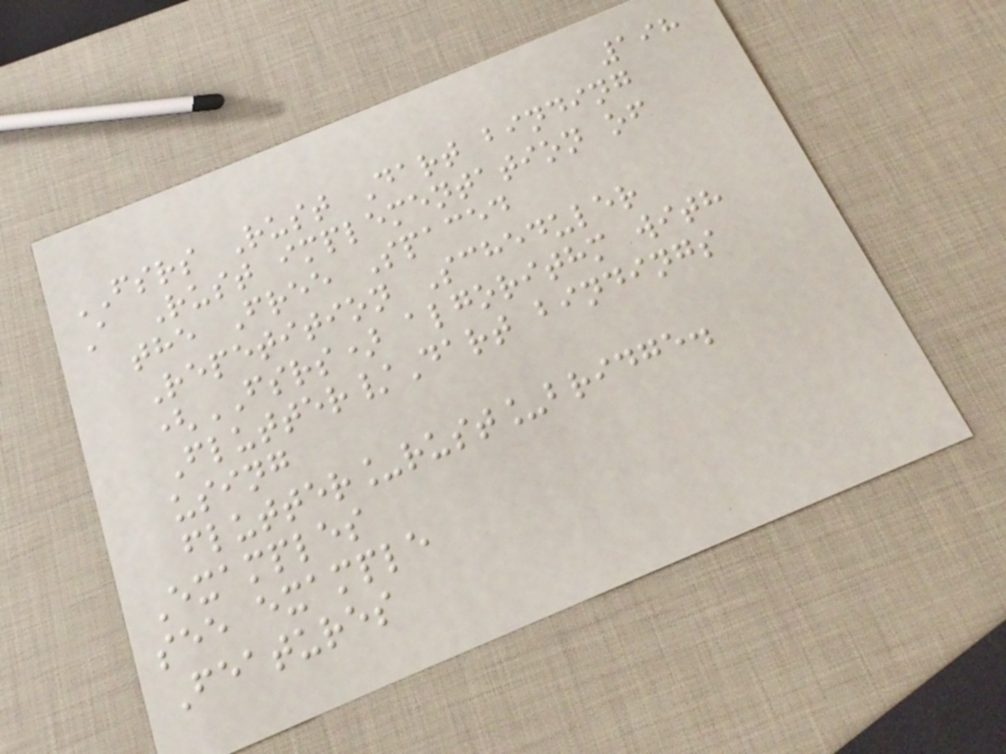198
FSRS Rust Dart binding
A Rust implementation of
the Free Spaced
Repetition Scheduler
(FSRS) algorithm with
Flutter/Dart bindings
using
flutter_rust_bridge.
Examples
see example
Features
